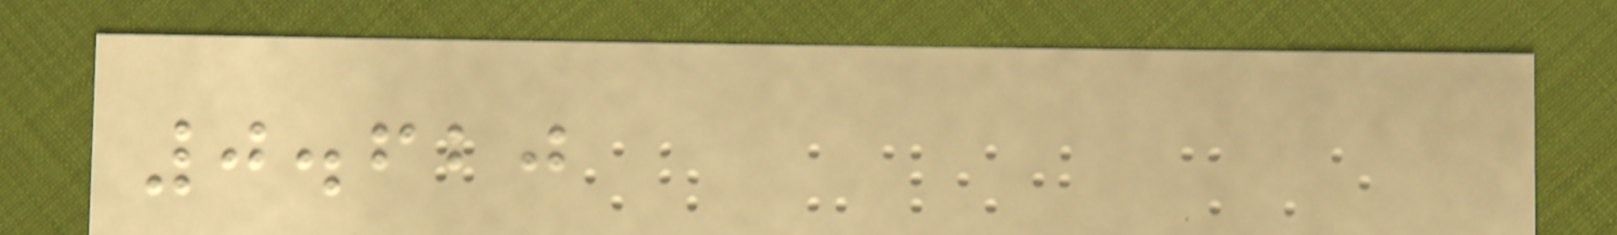0.620
